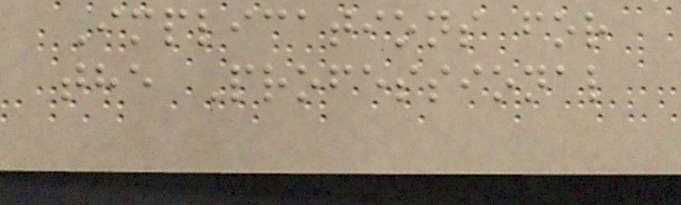Implications for
the Professional
